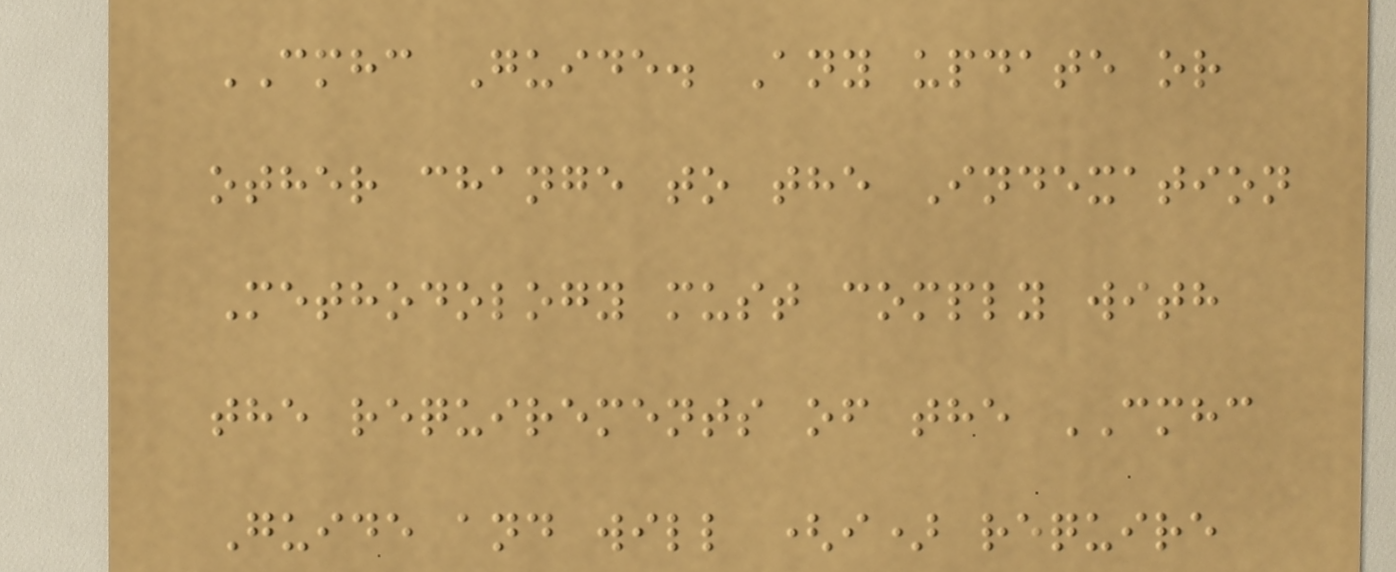CMHC Guide. Any update or
other change to the Indexation
Methodology must comply with
the requirements of the CMHC
Guide and will (i) require
